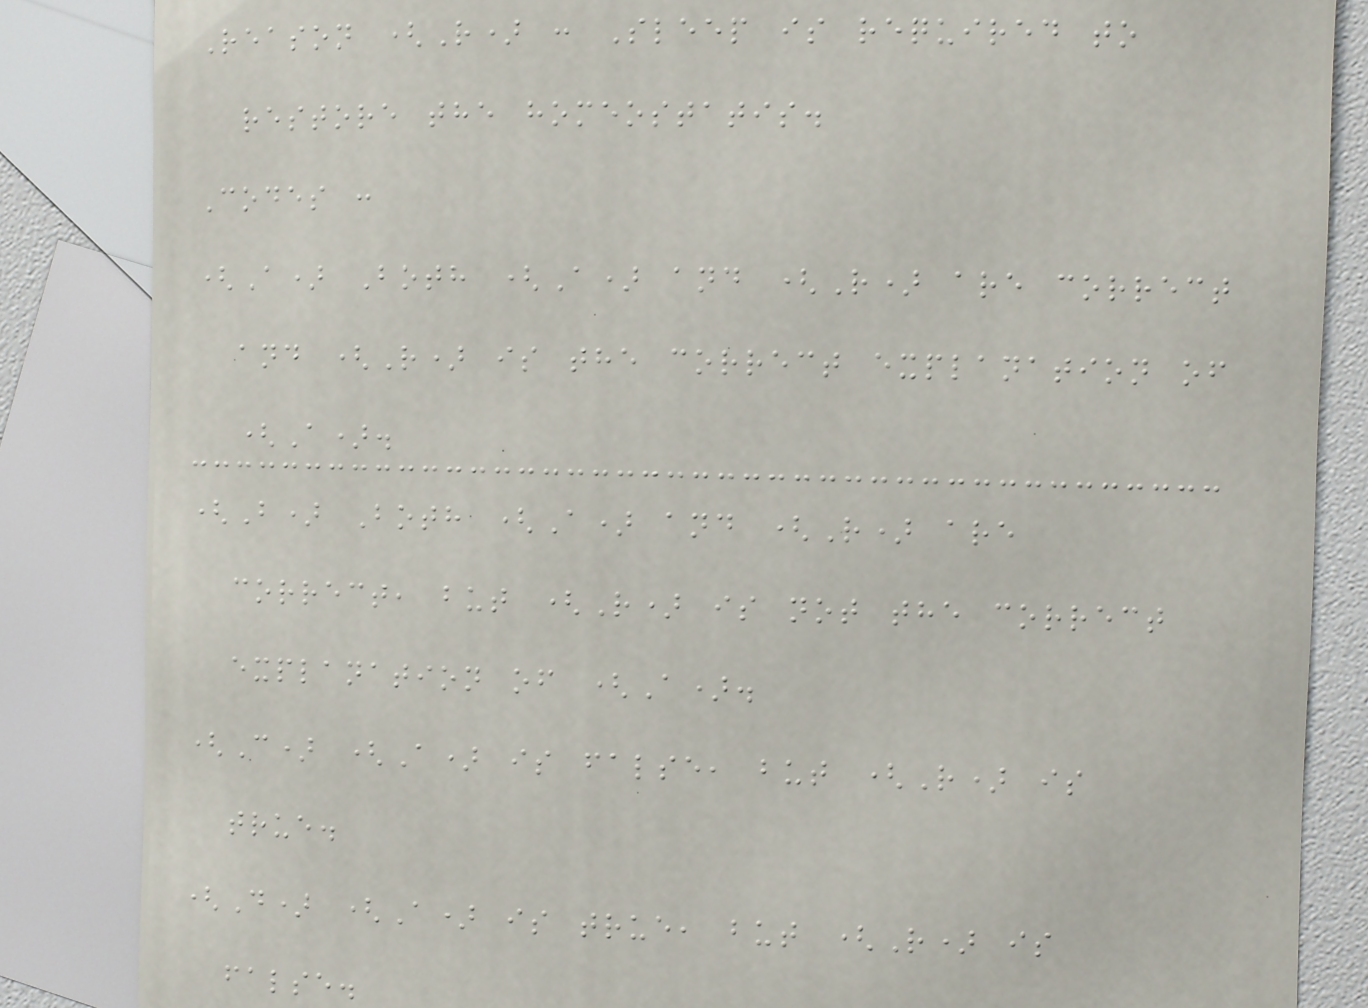Reason (R) : Sleep is required to
restore the homeostatis.
Codes :
(A) Both (A) and (R) are correct
and (R) is the correct explanation of
(A).
(B) Both (A) and (R) are
correct, but (R) is not the correct
explanation of (A).
(C) (A) is false, but (R) is
true.
(D) (A) is true, but (R) is
false.
